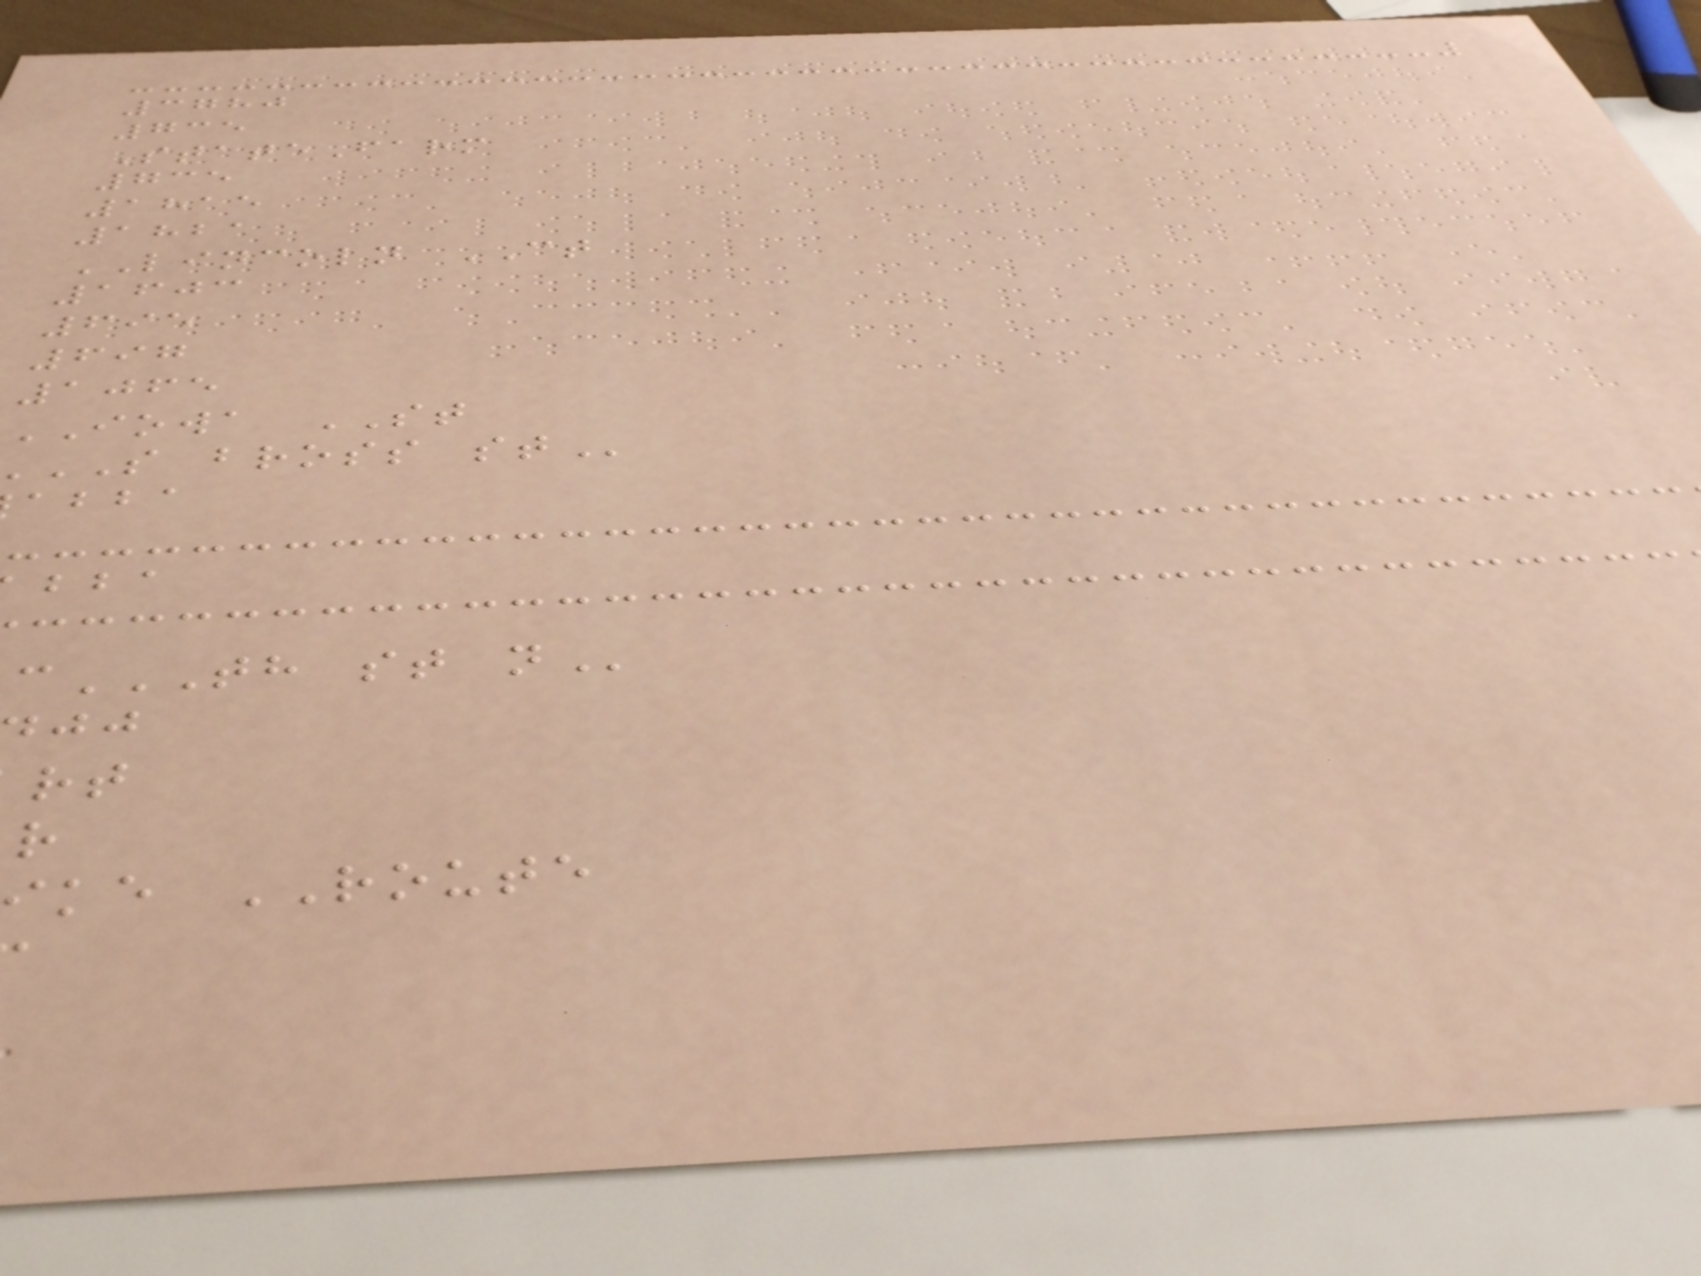3780
735
StateFarm
735
1815
1821
LINCOLN CT
1603
695
697
1065
IOWA ST
S bross
abba
ke ROUTE
